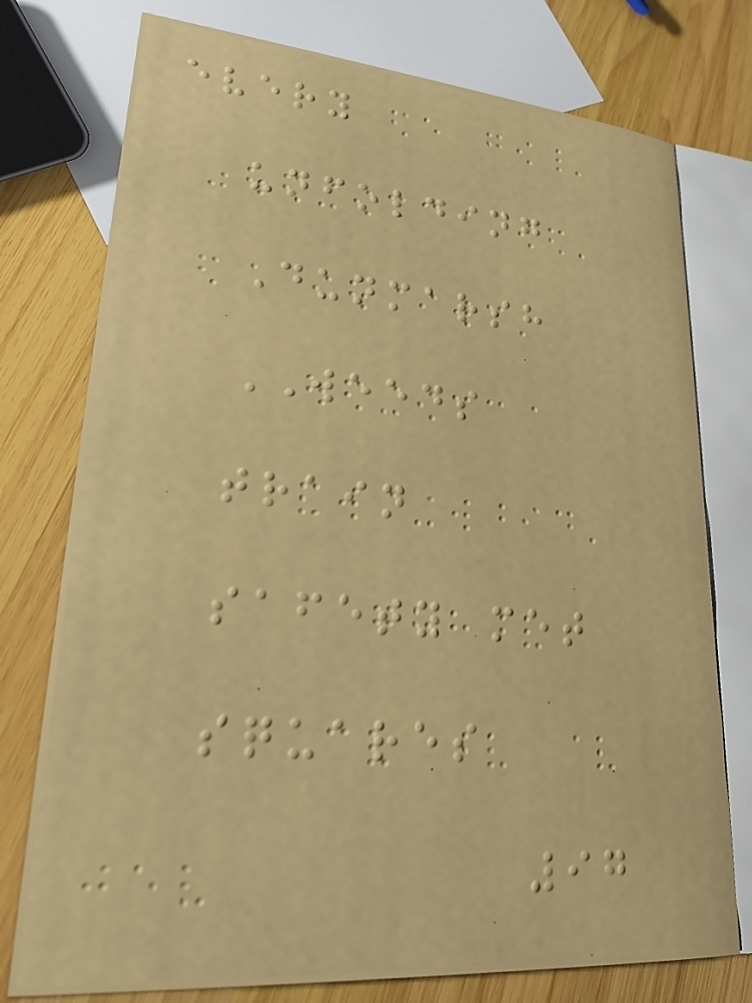every
unfolding
Dunmarsh
WEEDS
train
safety met
squares
97
